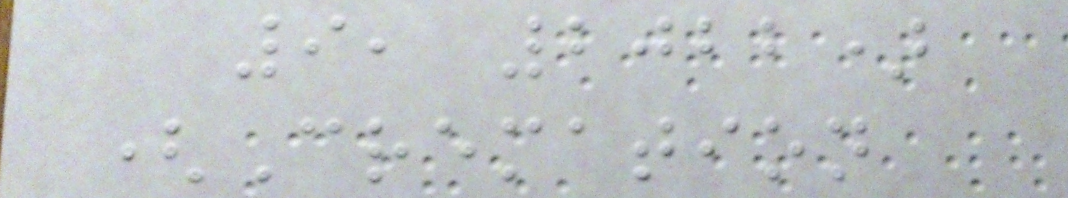9, 2022)
(Cremation
